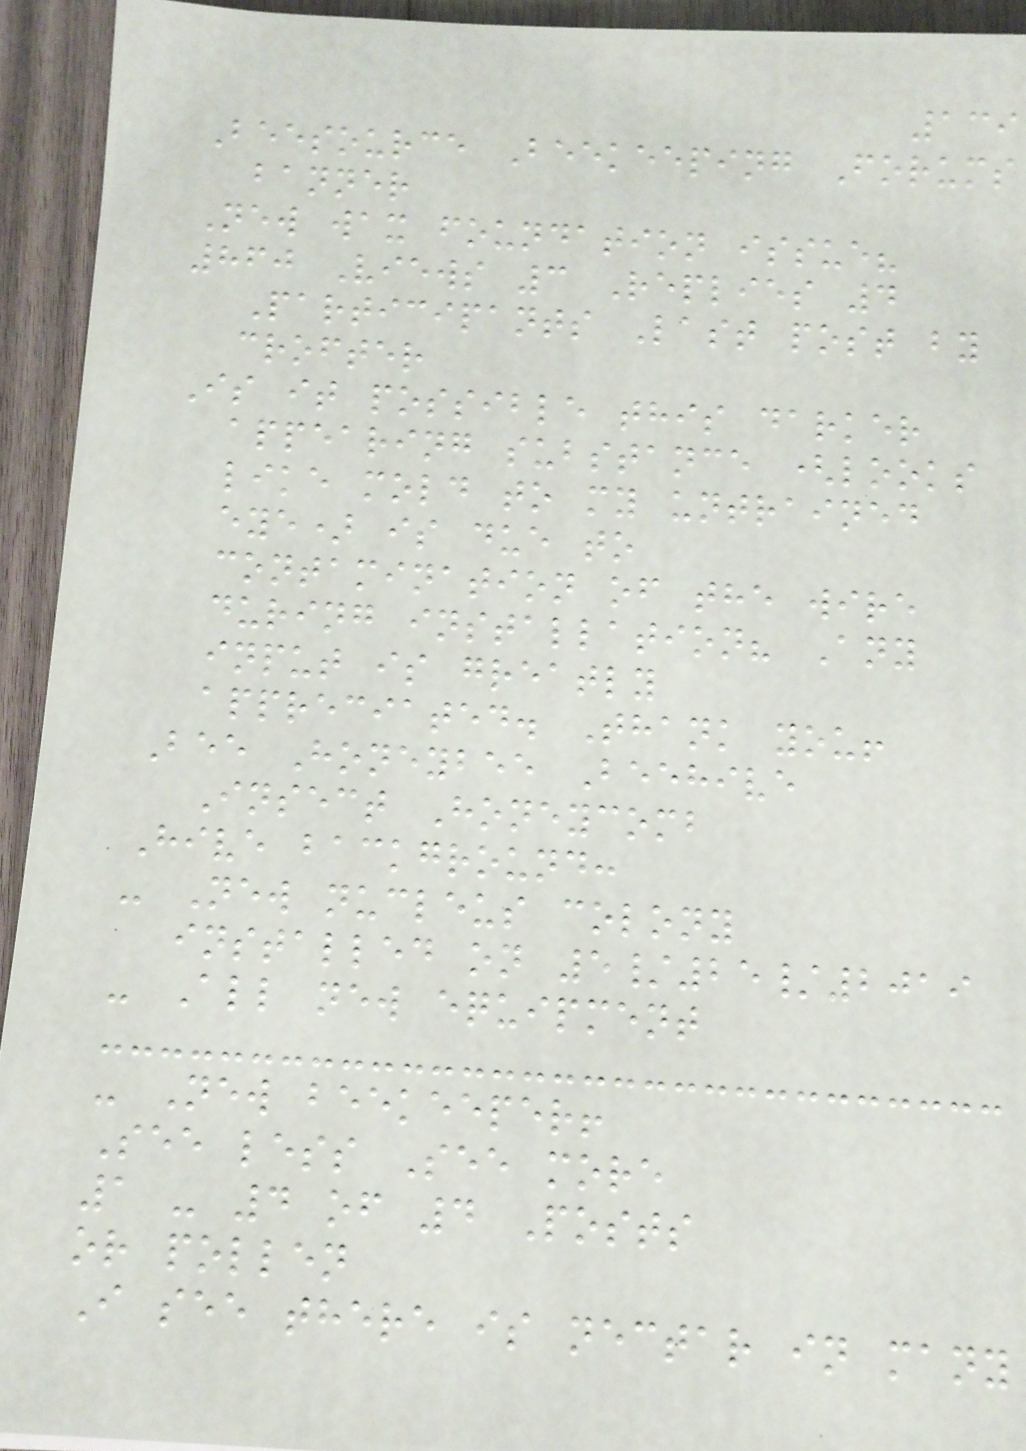139
Beesource Beekeeping Forums
banner
New wax foundation issue?
860 Views 3 Replies 4
Participants Last post by
crofter
Is it possible this darker
appearing substance (looks
like mold to my untrained
eye) is due to
contamination of the wire
during installation? Any
input is greatly
appreciated. Thank you!
Bee Honeybee Beehive
Insect Honeycomb
Hive background:
- New nucleus colony
installed on 5/25/2019
- All new equipment
- New beekeeper!
See less See more
1 - 4 of 4 Posts
or pollen
I see there is nectar in many
